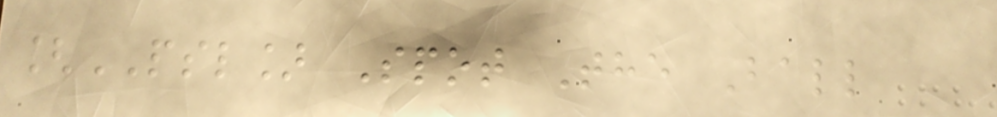[PSL] Spot The Ball
